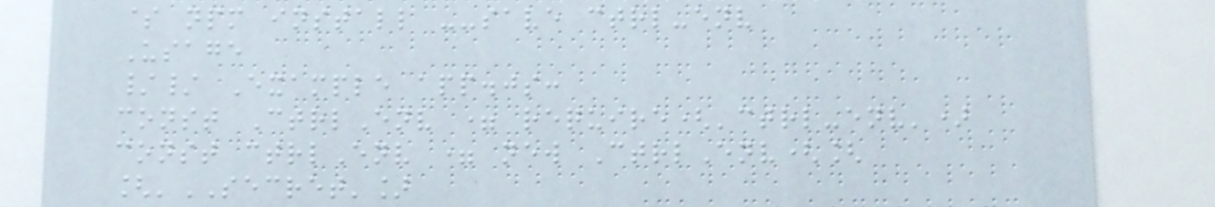$ npm install --save ctrl-env
Usage
// Example app.js:
const CtrlEnv = require('ctrl-env')
const ctrlEnv = new CtrlEnv([
['SECRET']
